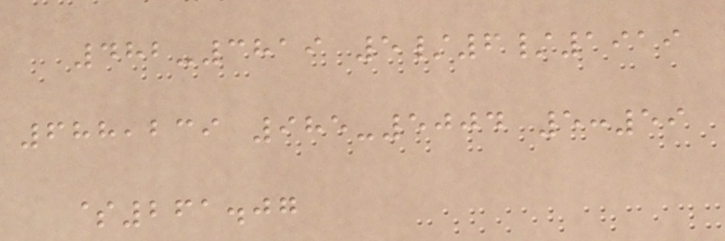482-3819 5/6/1919
688,239 985-5004 5:59
$261.07
